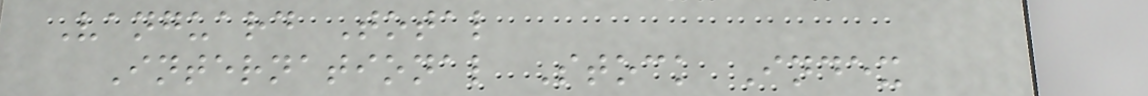Vanguard Total
International Stock Index
